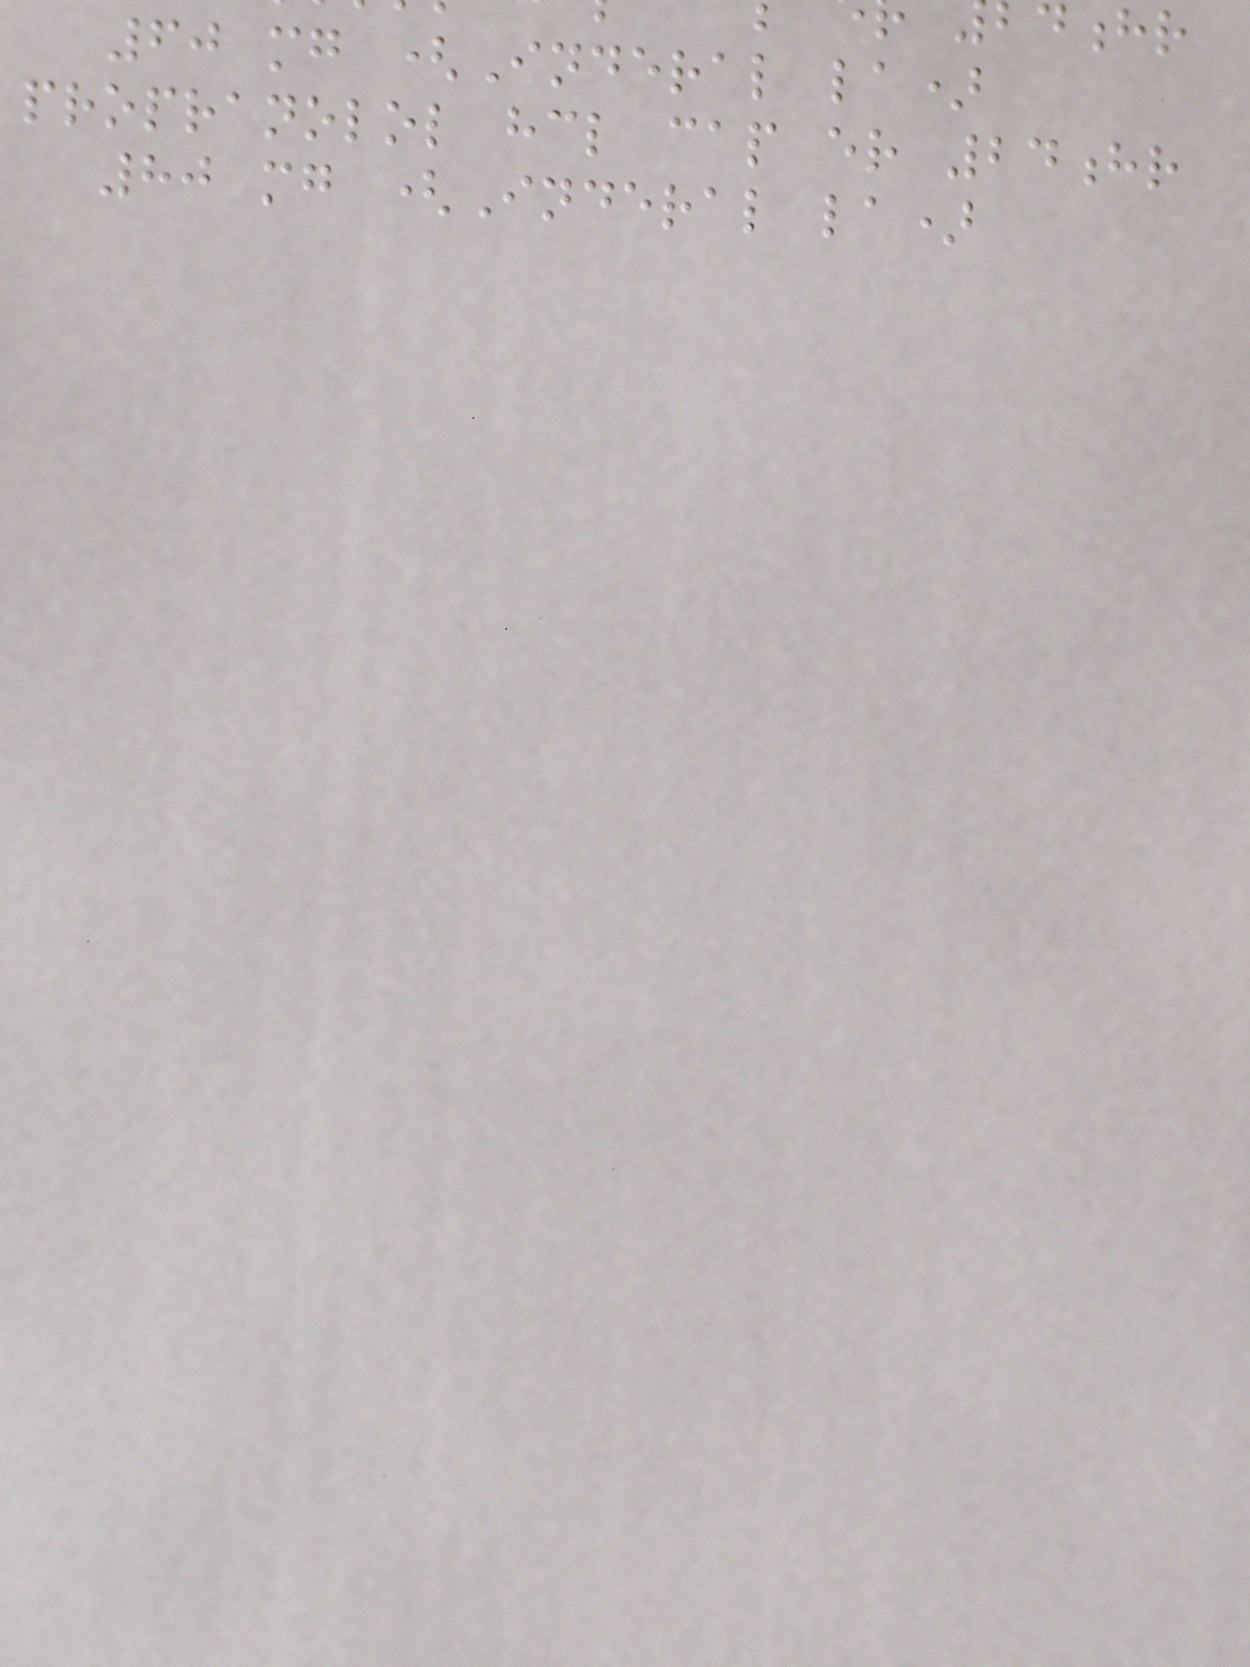60 mg (Inderal la)
propranolol hcl cap er 24hr
80 mg (Inderal la)
